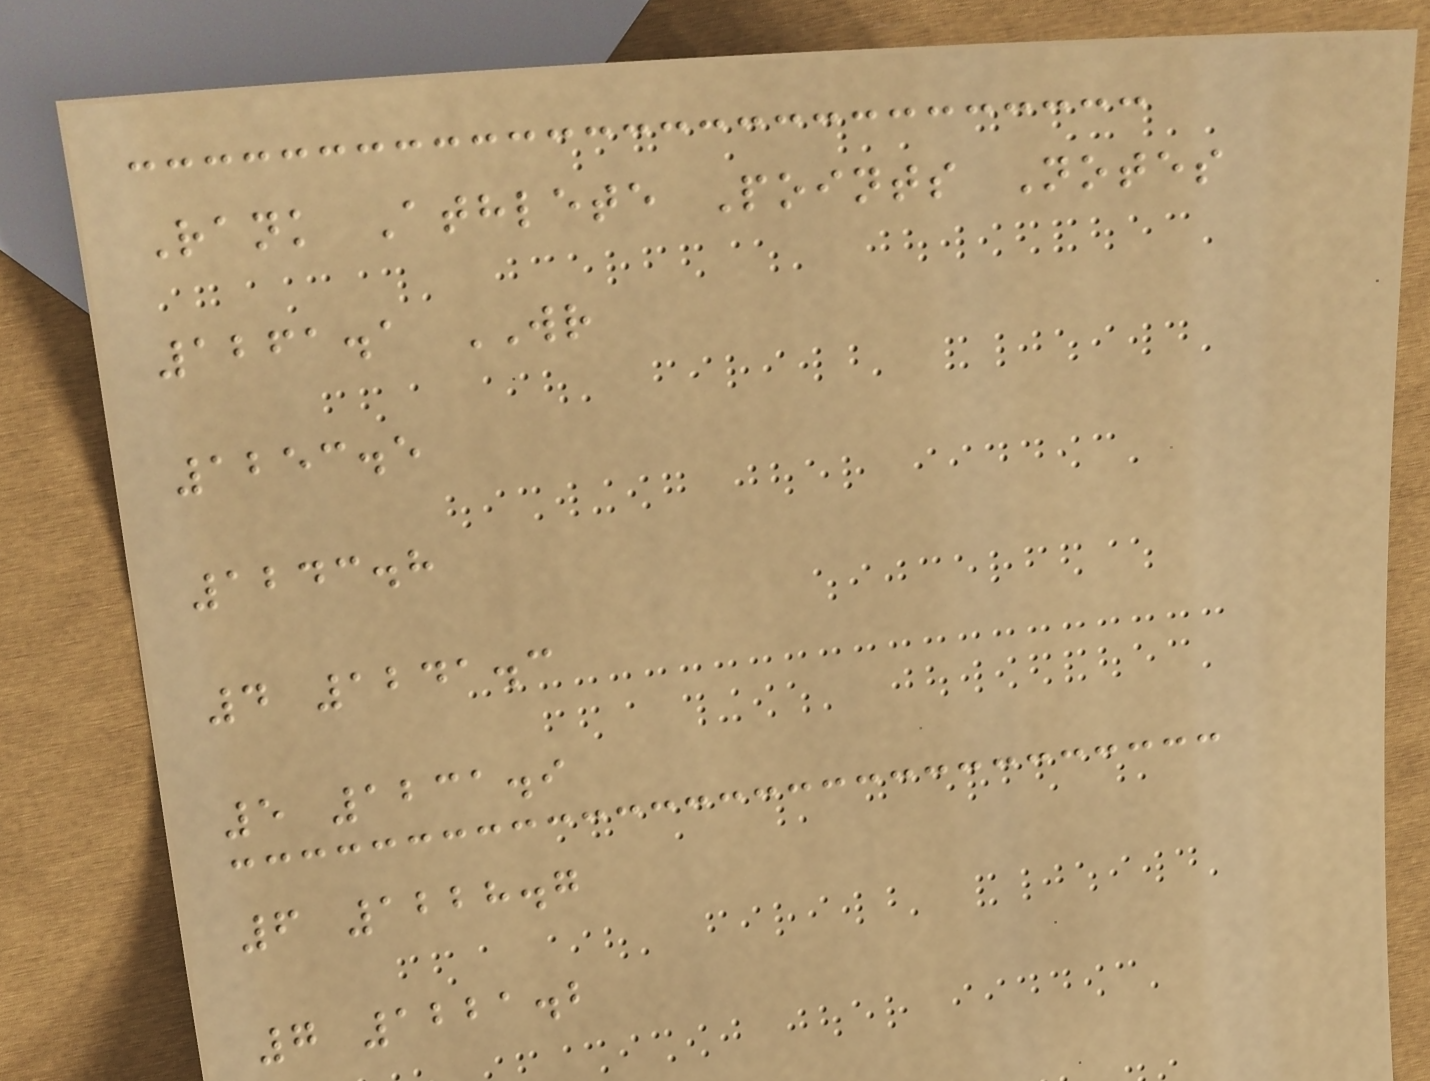Rank Athlete Points Notes
1261.1 WR
1253.5
1243.8
4 1241.3
5 1231.9
6 1228.7
7 1221.2
